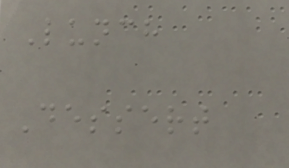Lunch
Dessert
